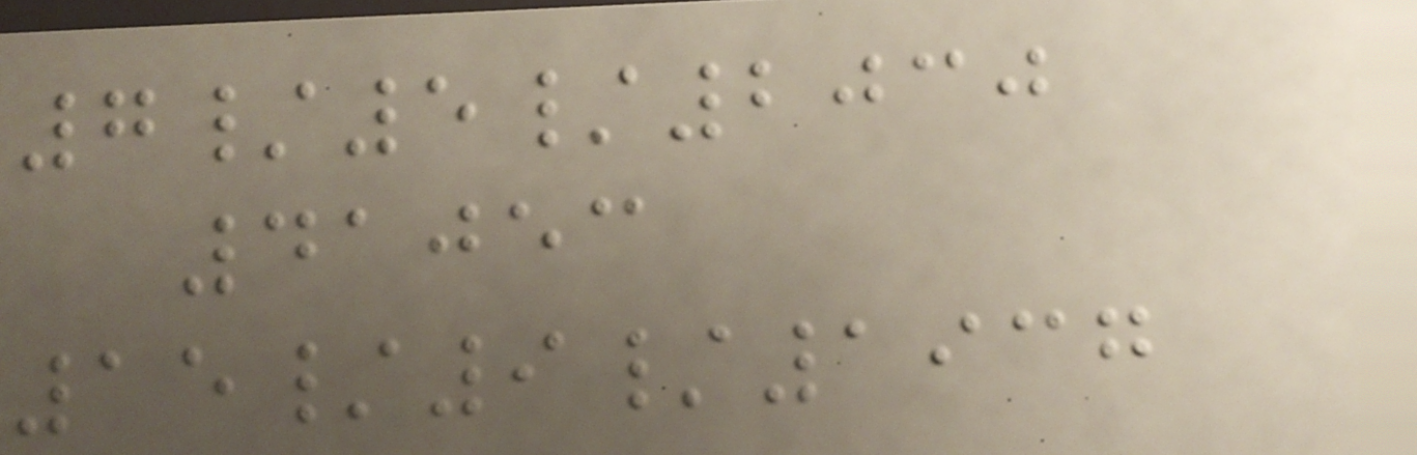7/5/2030
41053
15/9/1937
